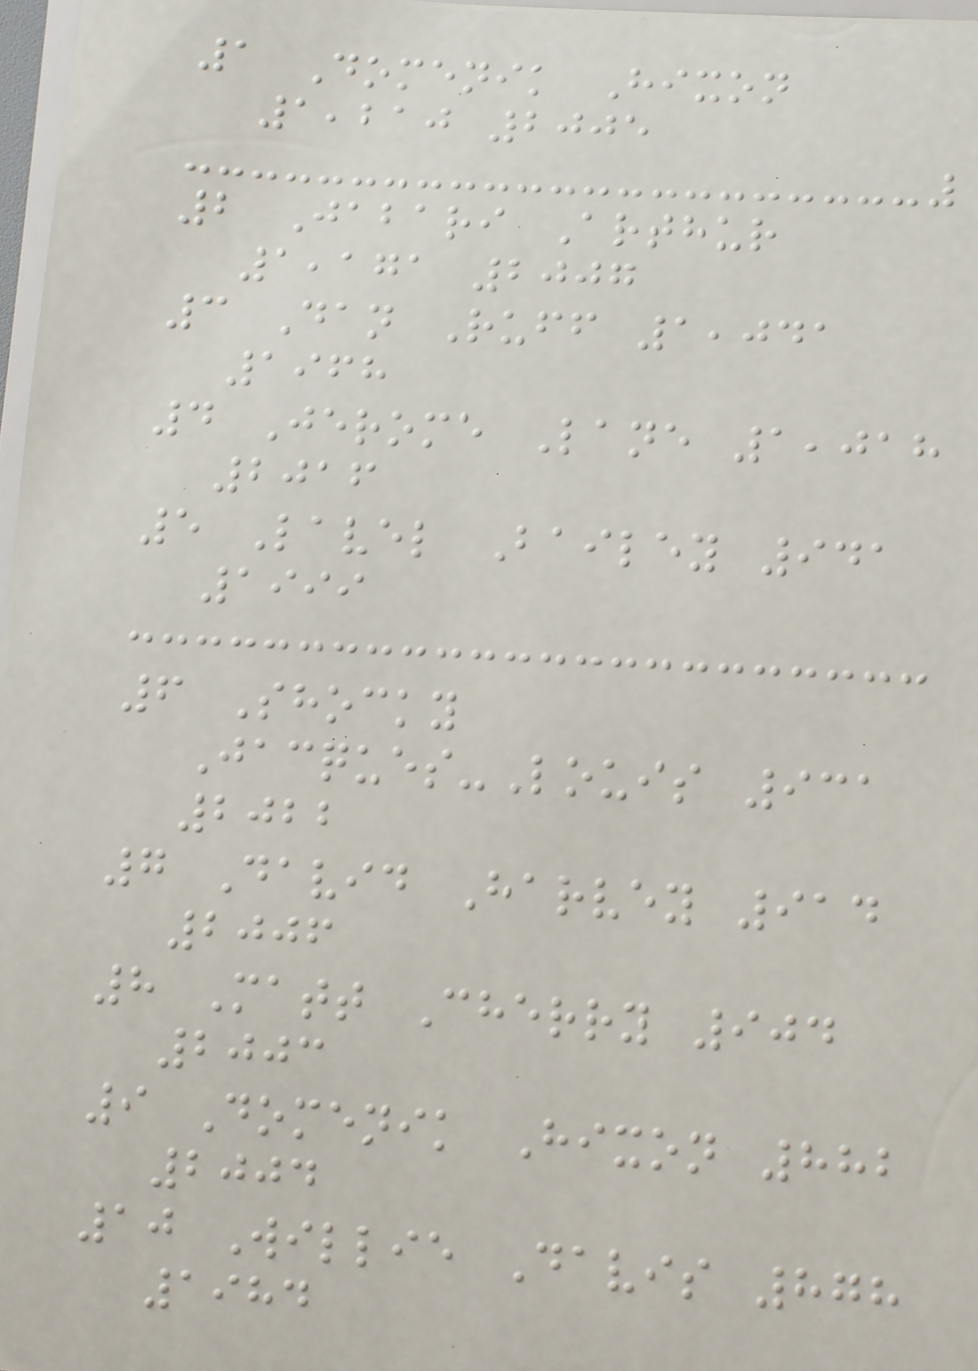1 Domenik Hixon
1,210 2005
2 Jabari Arthur
1,171 2007
3 Dan Ruff 1,041
1968
4 Jerome Lane 1,018
2016
5 Lavel Bailey 941
1999
6 Shocky
Jacques-Louis 931
2022
7 David Harvey 914
2006
8 Matt Cherry 904
2003
9 Domenik Hixon 882
2004
10 Willie Davis 878
1984
